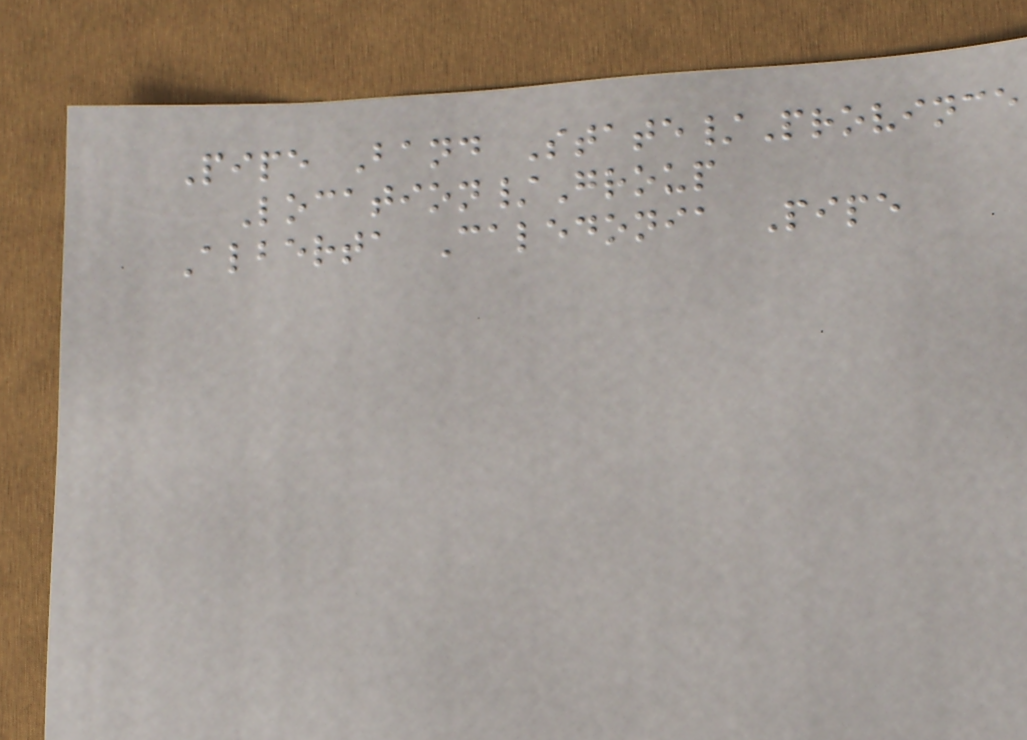Pipe Band State/Province
Location/Group
Alberta Caledonia Pipe
